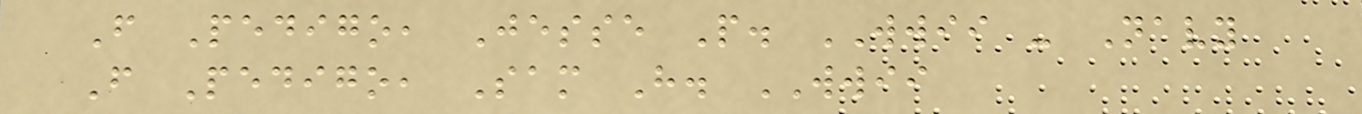F Pedigo, Jesse P. WWII - Navy
F Pedigo, Sam H. WWII
